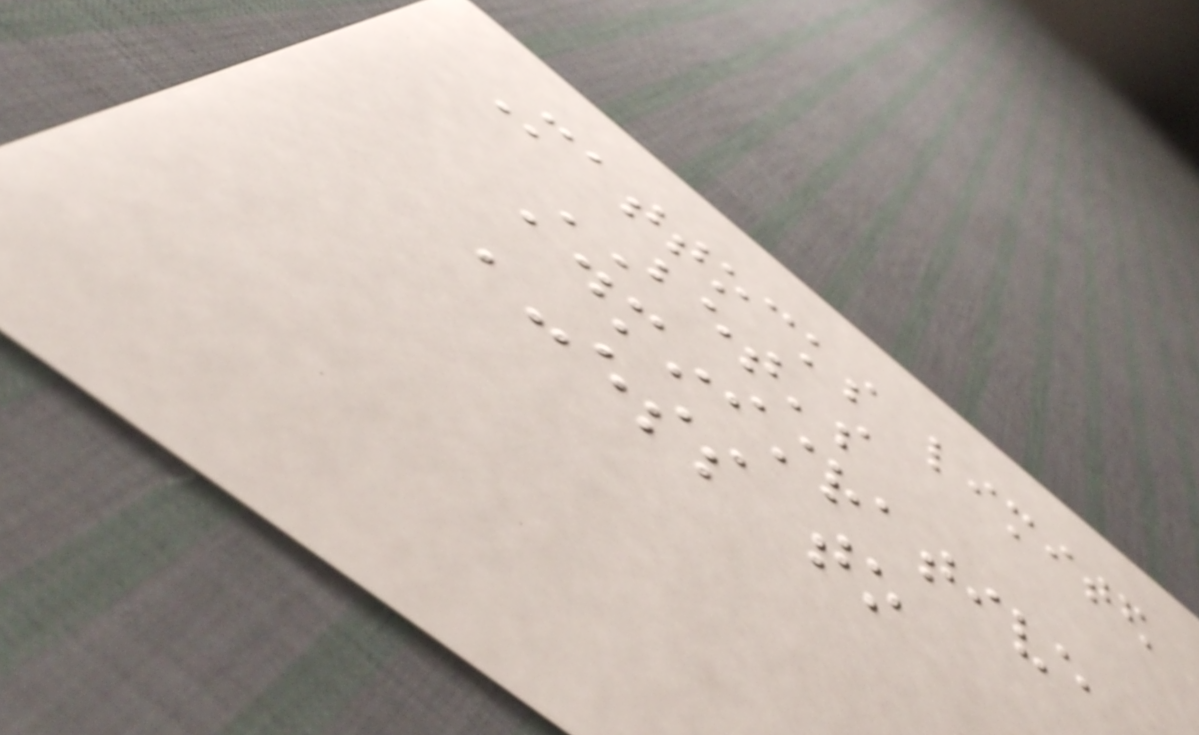Mattocks limited
BET's
administrative
access to
